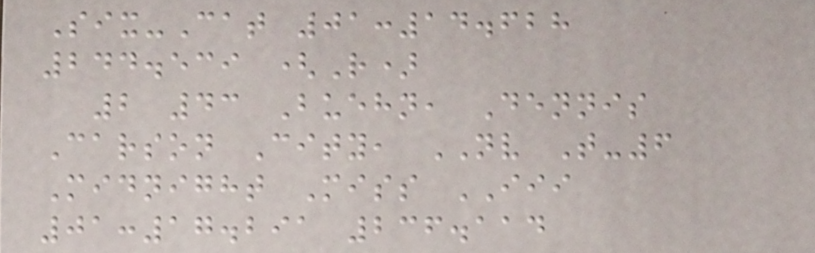Six-Cat 01:14.628
244.539 (R)
2 43 Buehn, Dennis
Carson City, NV T-6
Midnight Miss III
01:17.291 236.114
